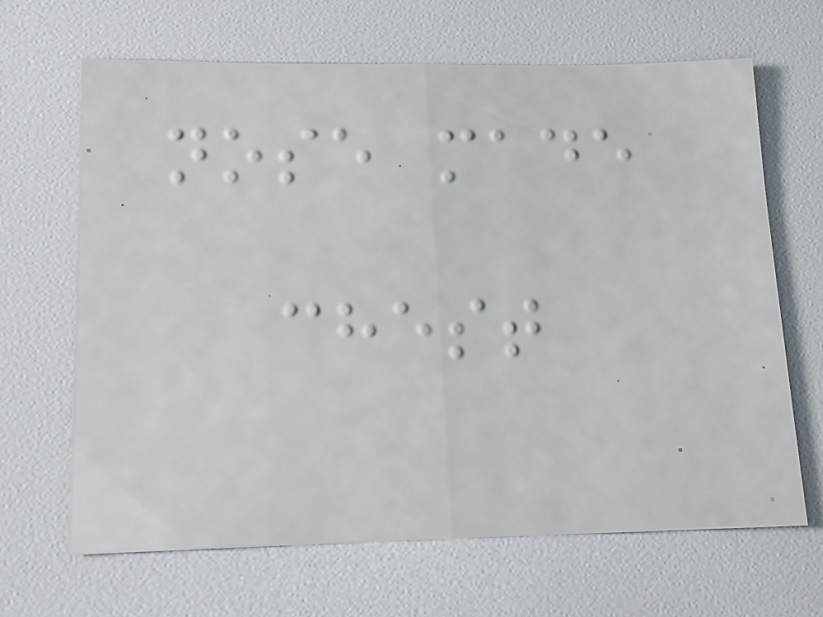nose made
chest
